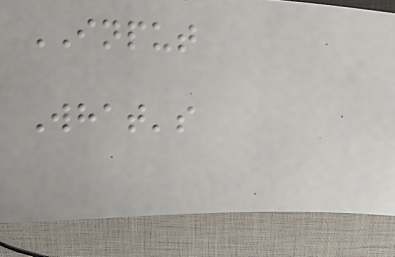INPUT
What's
